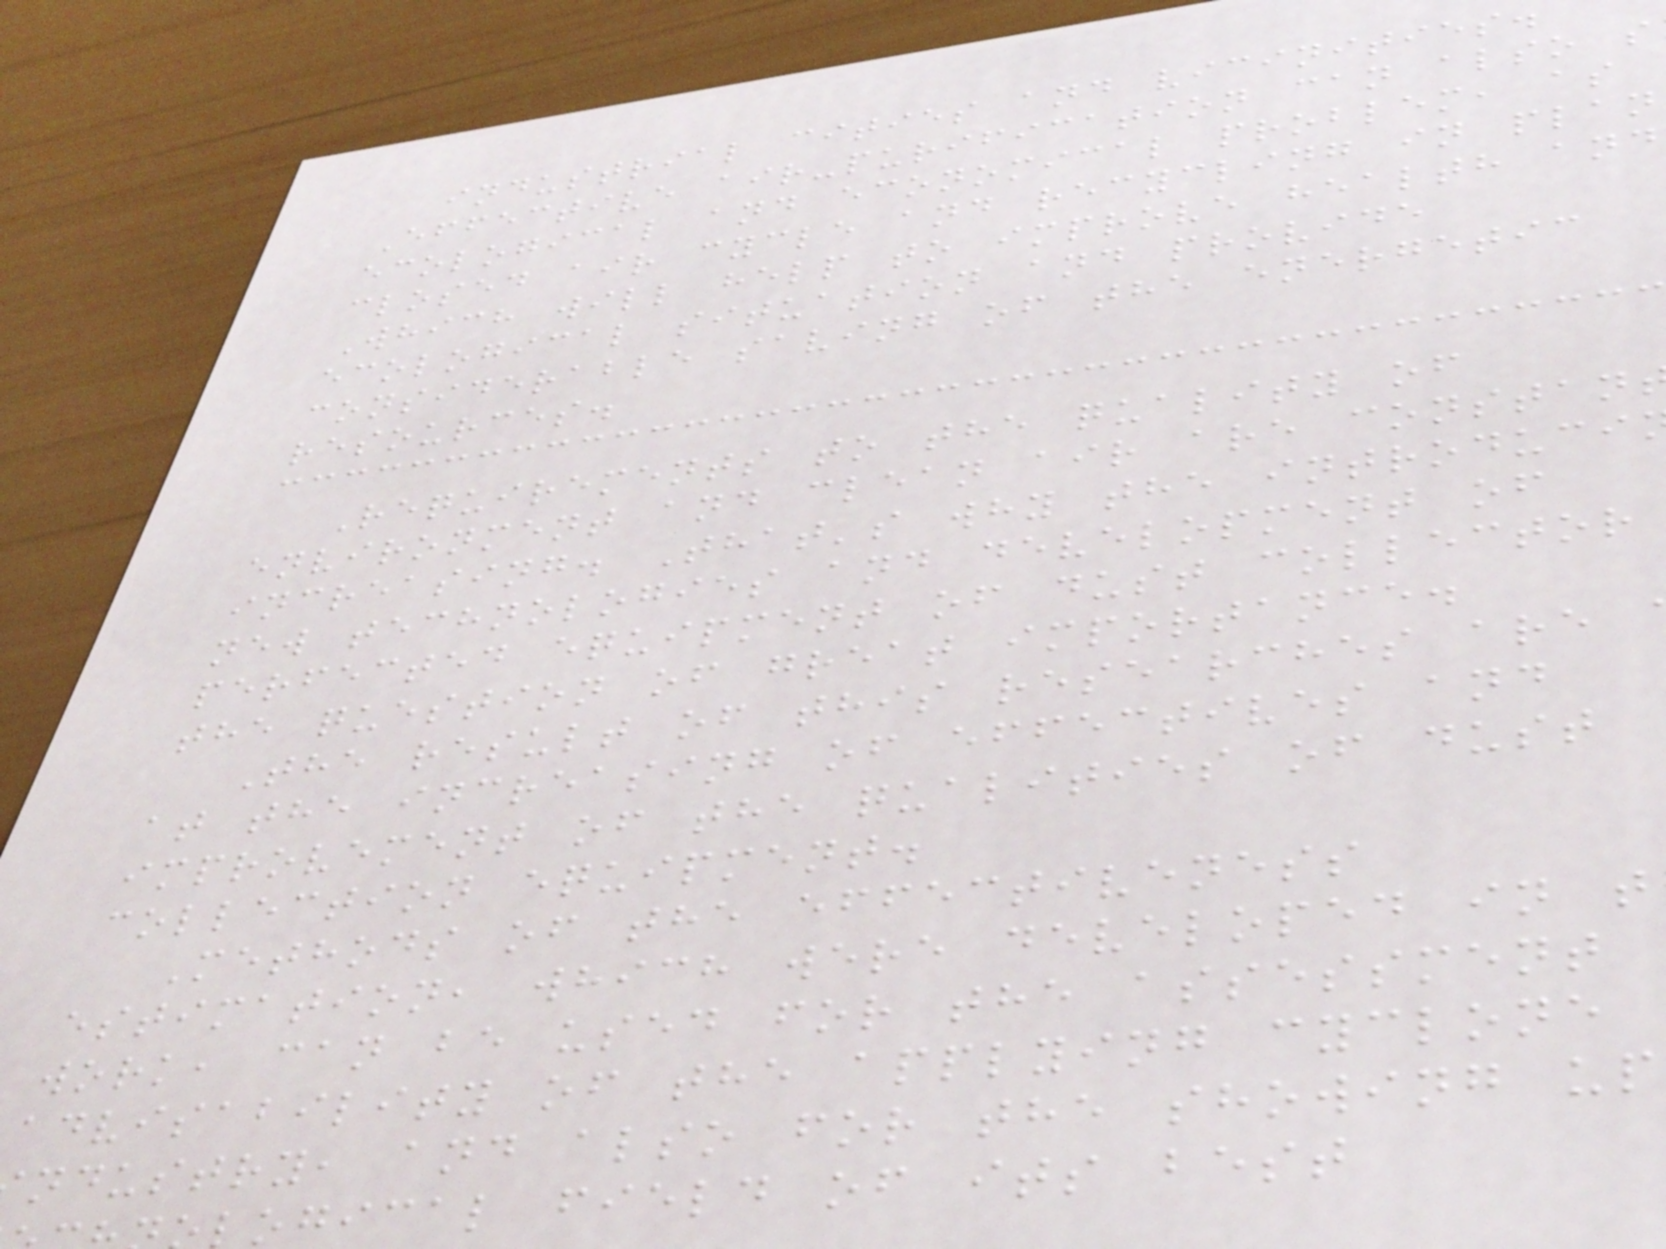industrial cities and vicinities.
Effective air-purification can also s
ecological and economical problem, as
closed air cycle and recycling in plan
Which will help to improve health and
ecological situation and provide
considerable saving of the energetic
resources.
Requirements to the quality of
environment and clean air are constan
increasing. That's why the introduci
new technologies and development of
perfected equipment of dust collector
the question of great importance.
The result of this researches are
at the increasing of effectives and
improvement of the qualities of dust
collection equipment.
Methods of the effectiveness
estimation, which were developed in t
work, can be used for the assessment
advisability of the applying cyclone
ndustry, and also for the showing up
ogical field of its best
